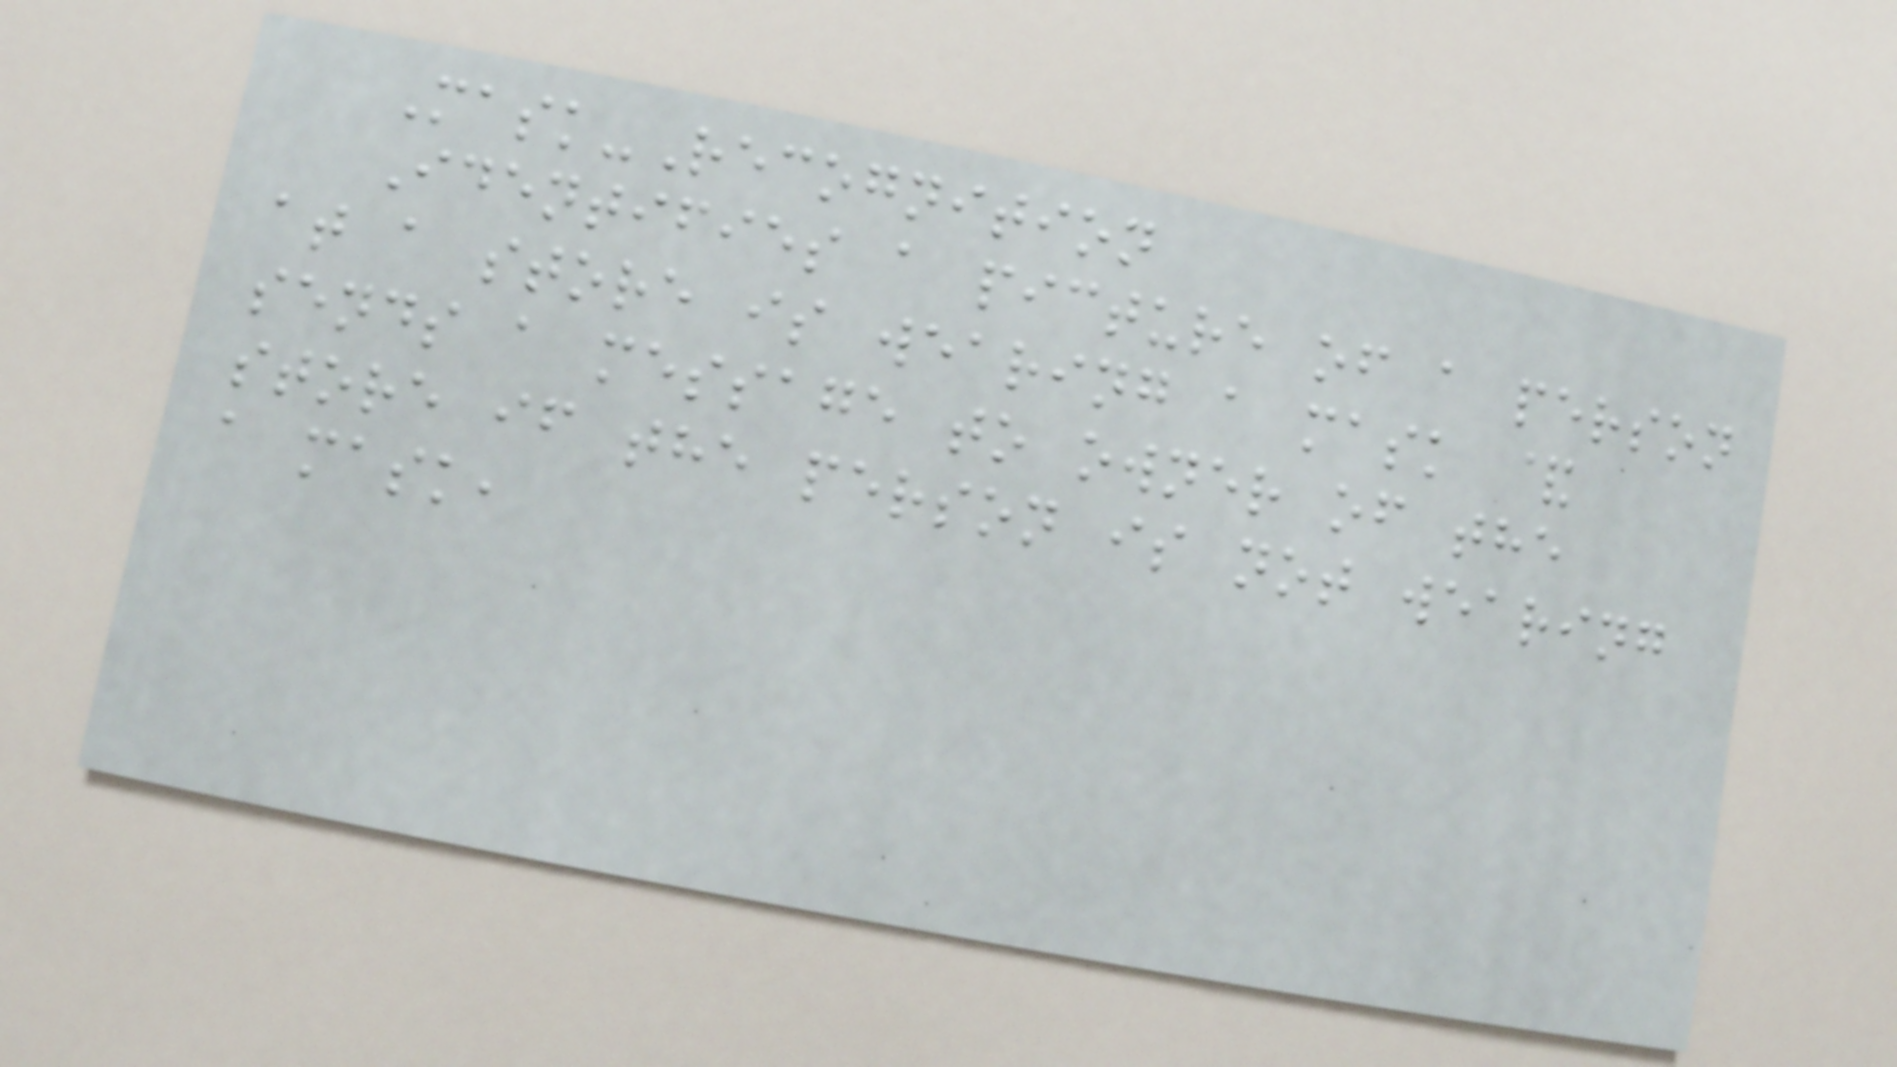Mask-Recognition
Identifies a picture of a person
at a store is wearing a mask &
sends a message to owner of the
store if the person is not wearing
a mask,
